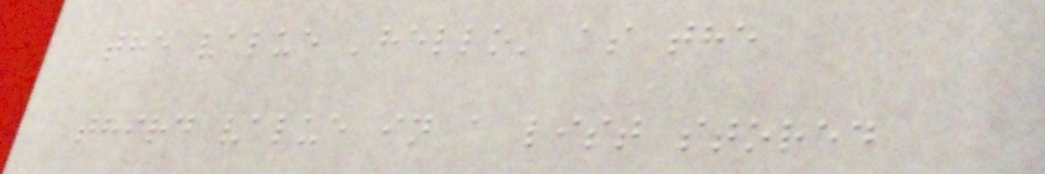the value 'hello' as the
third value in a list stored
